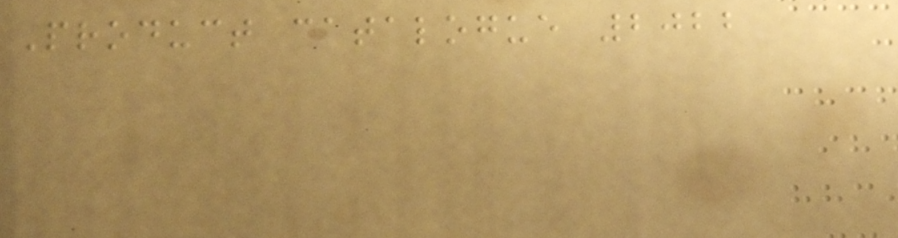Product catalogue 2022
